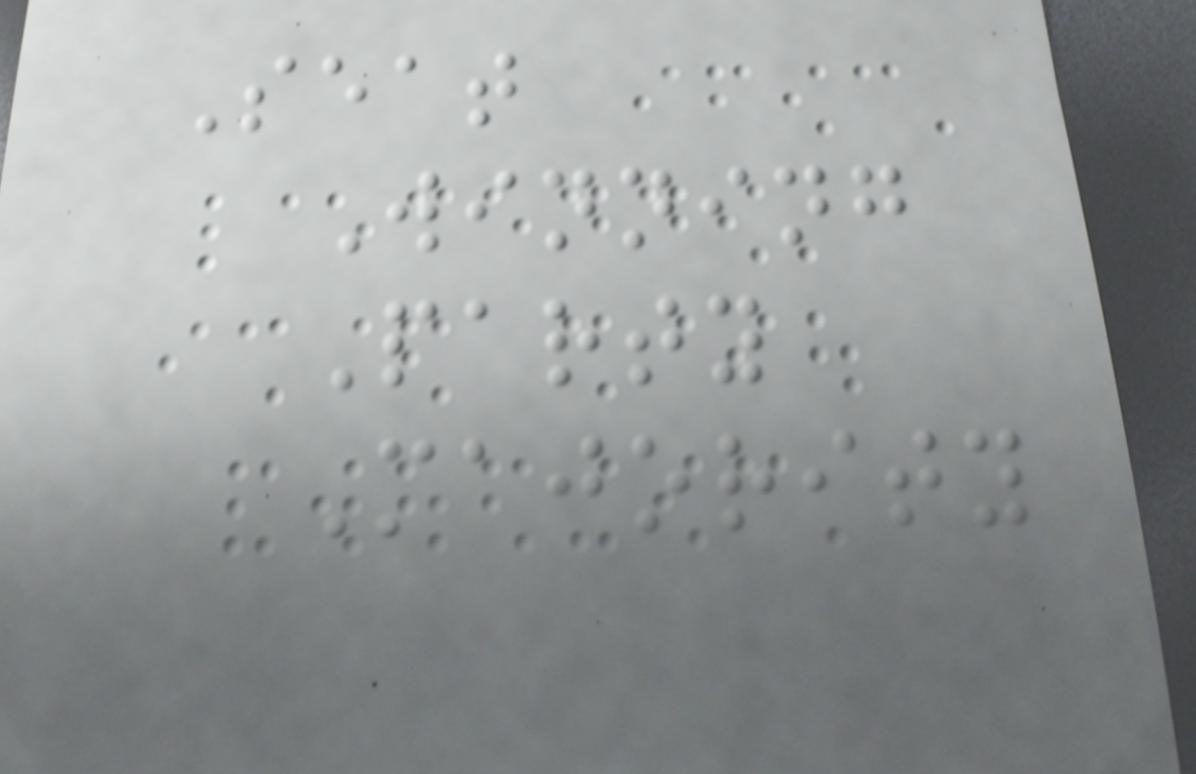Seat
Winning
Party
Majority
